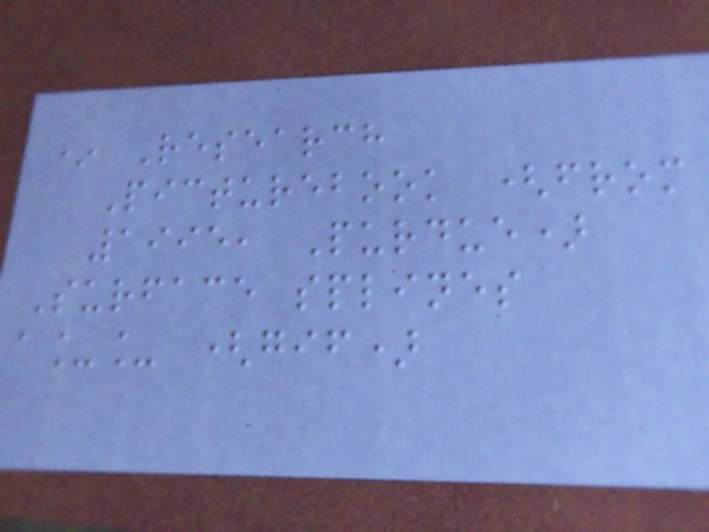* Research
Picturebook (from
1995, Purdue)
Surface splines
a__ (gif)
